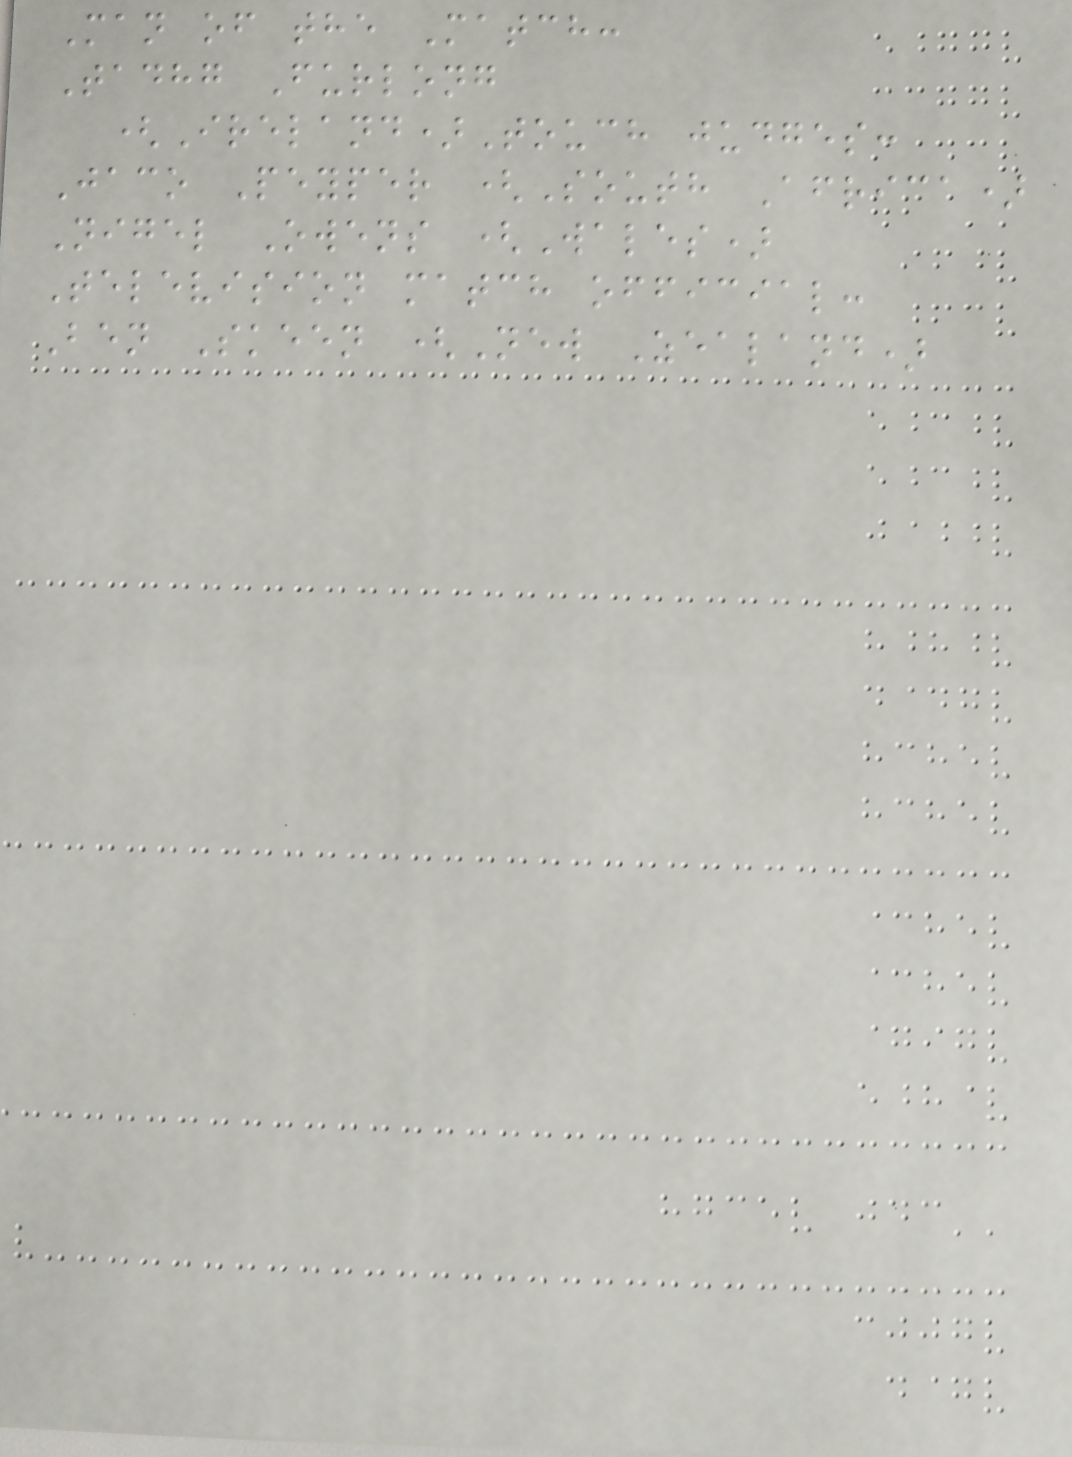Man of the Match:
Tadhg Furlong
(Ireland)Touch judges:
Jaco Peyper (South Africa)
Nigel Owens (Wales)
Television match official:
Ben Skeen (New Zealand)
